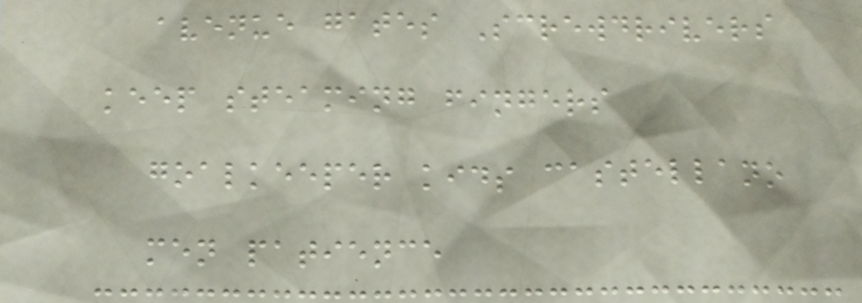avenue gates Screwdrivers
keep steaming fingers
goalkeeper kids castellano
men patience
